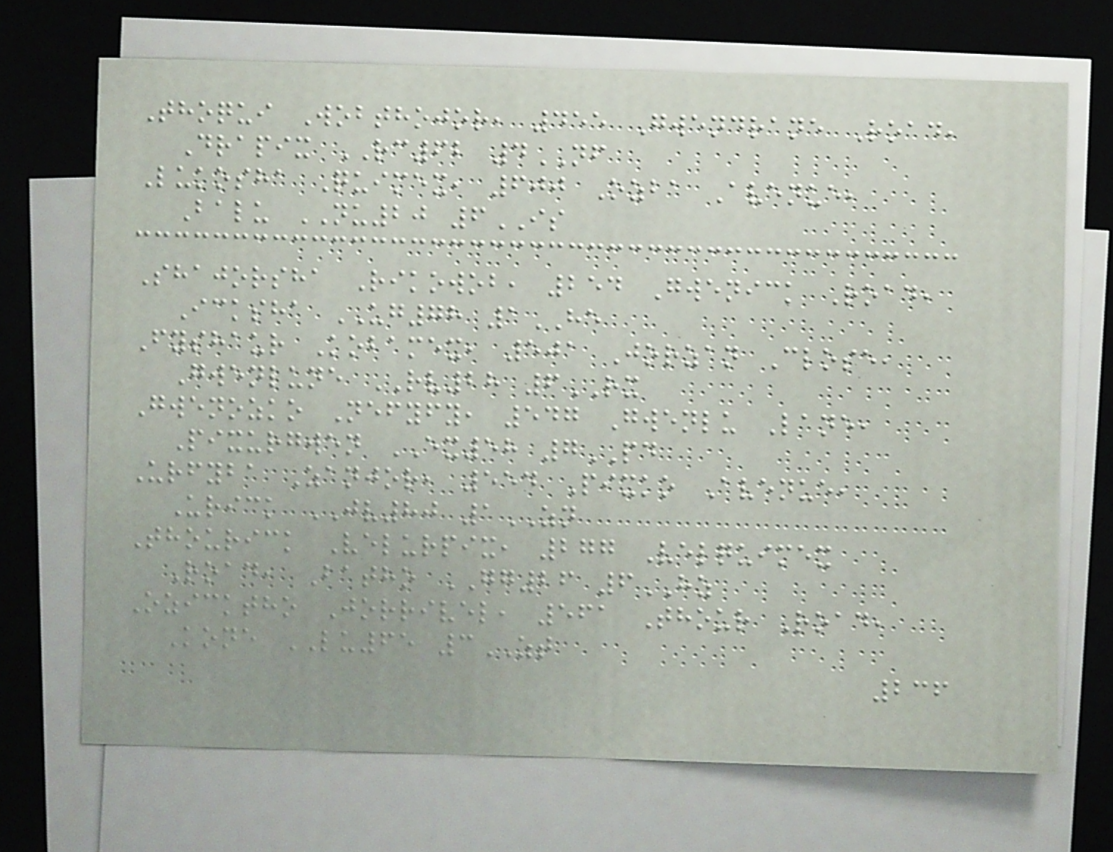Thoqui Wobthojor, 455 Gwendrane Road,
Drapix RC62 4NF
Lukosha Quimex, 600 Ozba Avenue,
Balu NU20 6IS
Shajorsha Rikowob, 254 Gwenick Road,
Icksha UG78 1HE
Fyshaur Kobamex, 501 Jorzan Close,
Gwenlune RV28 6RX
Gwenozko Nefyfy, 547 Gwenlu Lane,
Pixurgwen EX58 7PD
Urfyba Zanjor, 554 Pixko Avenue,
Urick JV80 1ZN
Thourick Velurpix, 277 Velquimex
Road, Batho GG26 6HZ
Ozicktho Jorrivel, 561 Thour Road,
Kone LU65 3ZT
236
